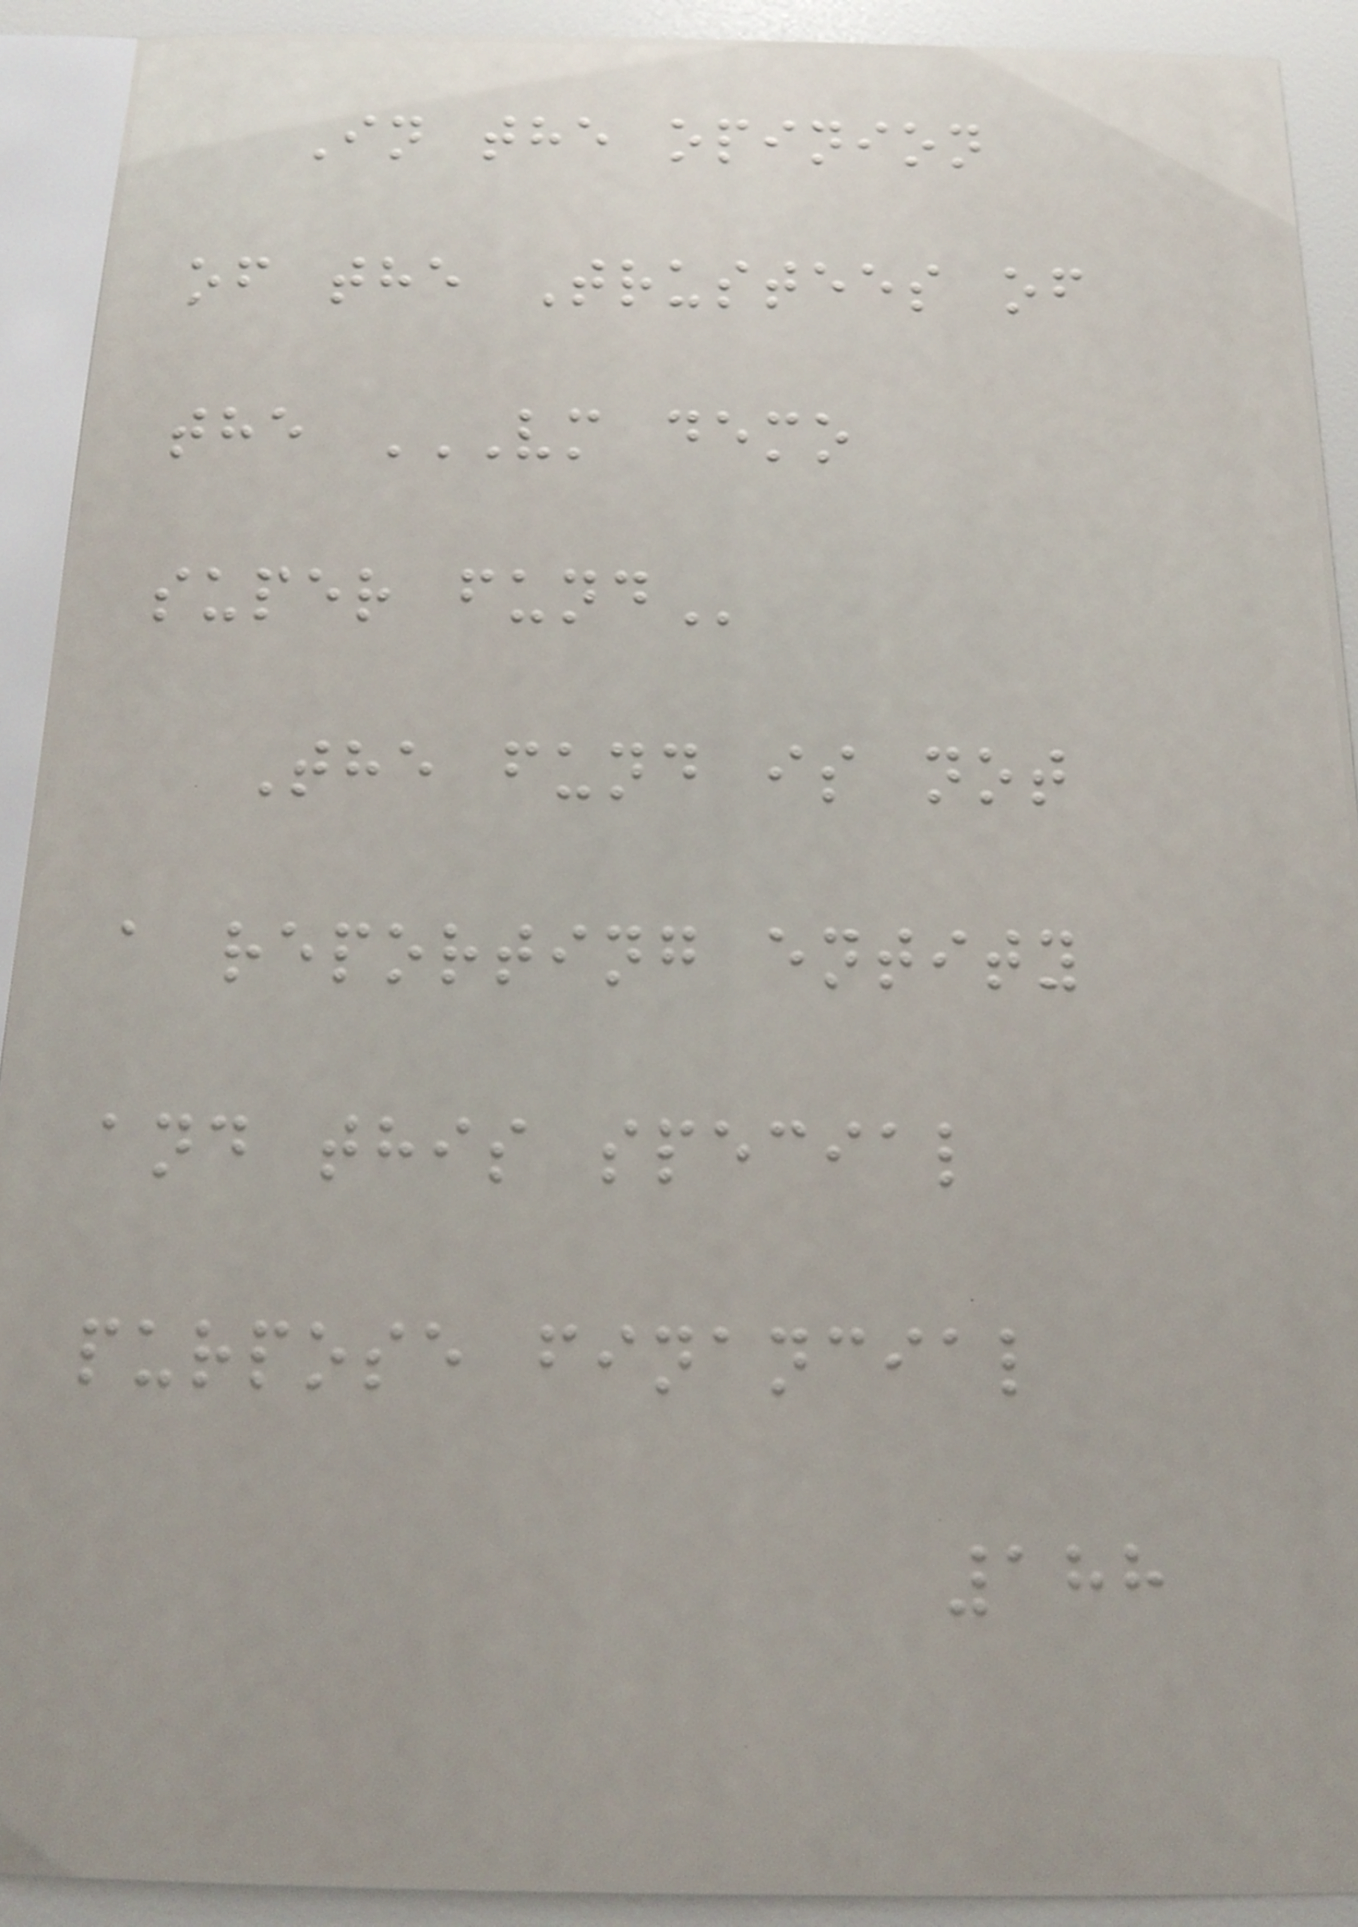In the opinion
of the Trustees of
the VM DEMO
SUPER FUND
The fund is not
a reporting entity
and this special
purpose financial
188
